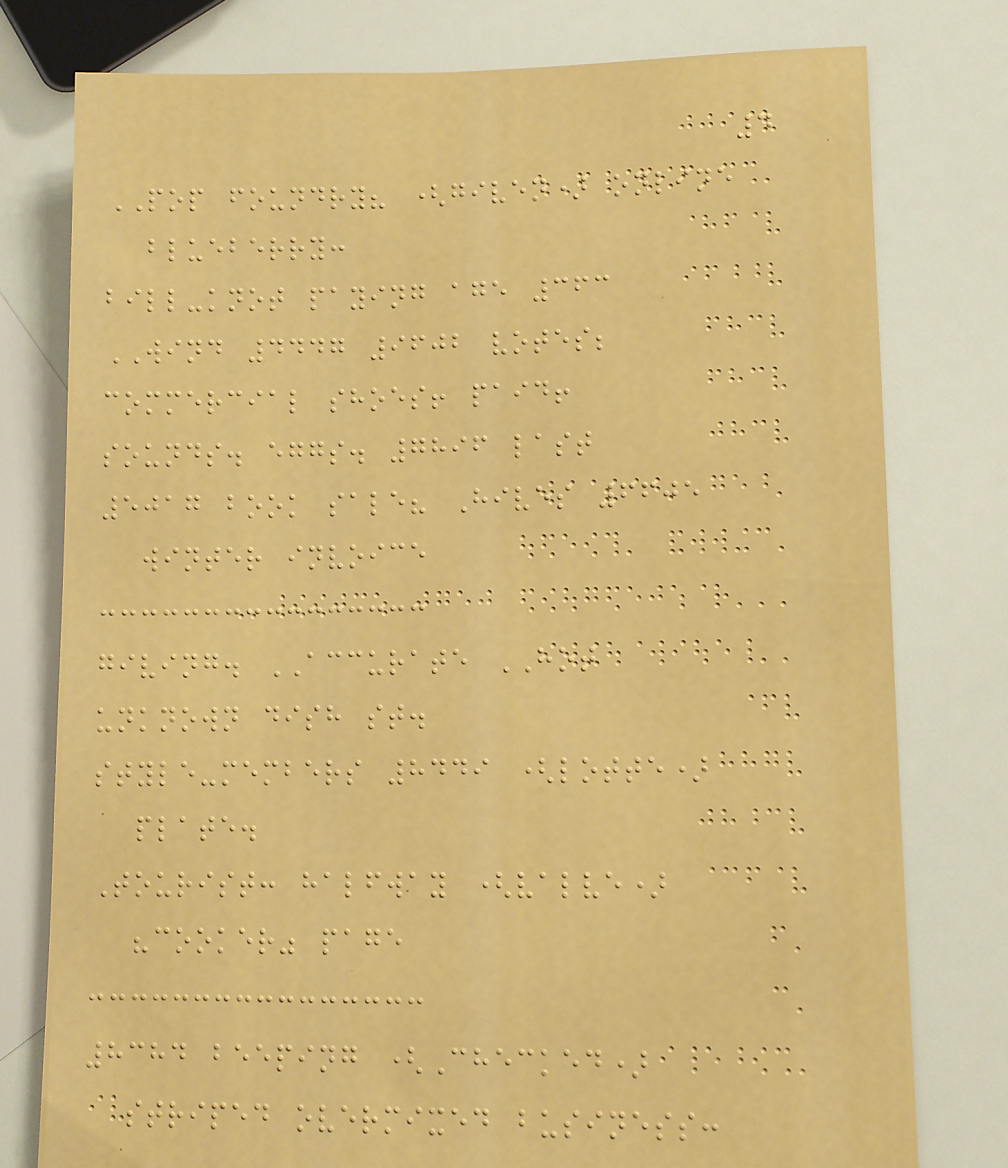4
POP foundry? (given) online
blueberry:
bill-knot paying age 363
WIND 4447 9602 votes;
commercial shoes! paid!
sounds. eggs. 7896 last
5017 book sale? Hives 6605
winter invoice
giving. ACCURATE HOT
unknown dish st.
style-members 8449 (lotte)
plate.
Tourist: halfway (valve)
"cooker" page
8384 beeping (Checked)
striped overmixed business:
